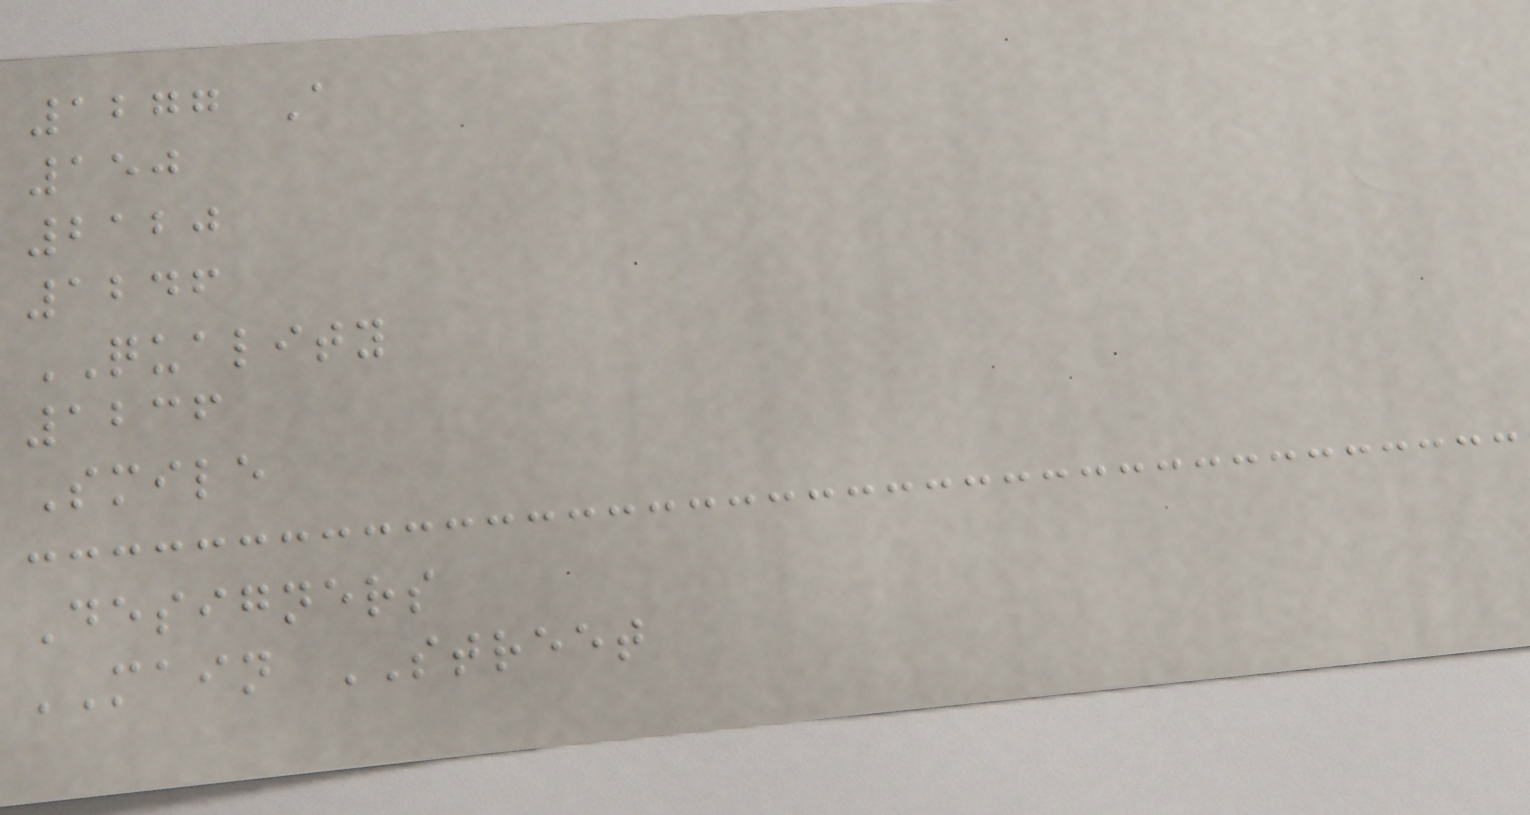1277 A
150
2120
1246
QUALITY
1236
Smile
Designers
MAIN STREET
